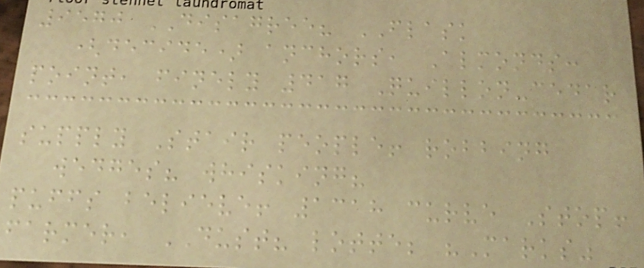9570 DISAGREE? FLASK
(decide) anchors, Almonds:
point, finely 417 Quillon-cedar
supply Stair people! robbing
wedges? whisking?
puffs believe! 1318 curve Stop!
farmer, DUST? lotte; "Marks"
